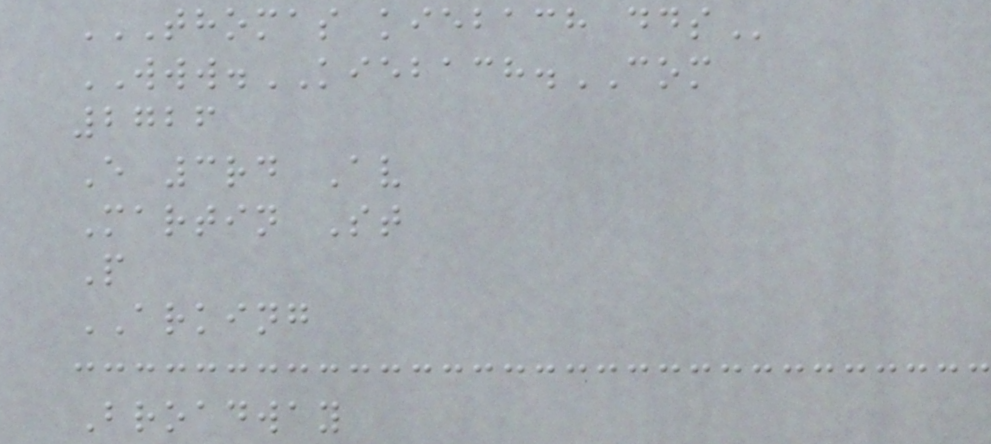THOMAS KIEBACH DDS
WWW.KIEBACH.COM
2726
E 3rd Av
Martin St
P
ARKING
Broadway
